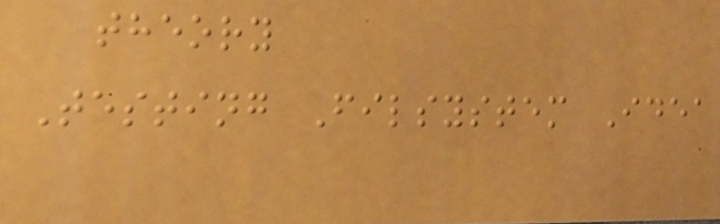theory
Testing Filsystem Idea
